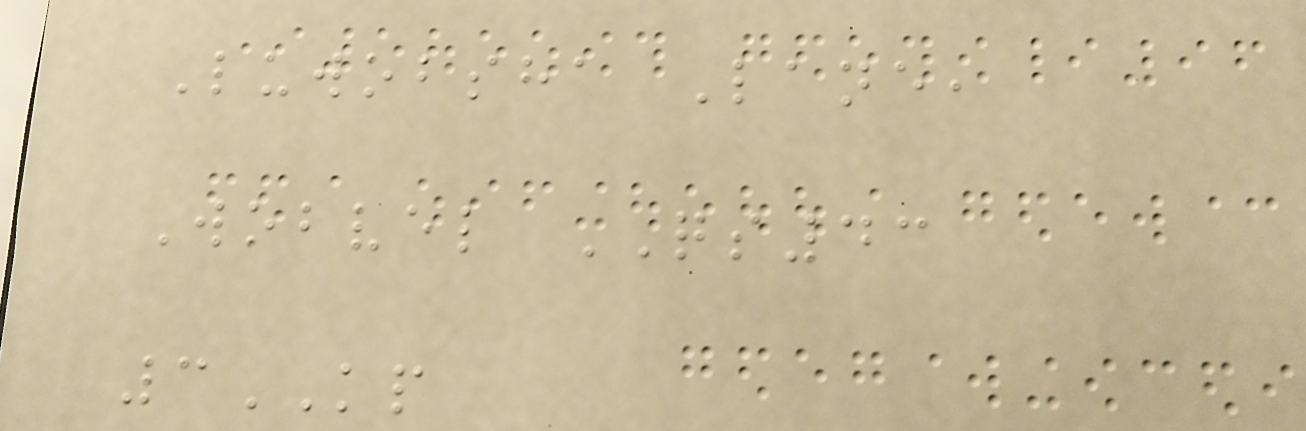Luwobsha Lane,
Wobvel QS43
3KP
